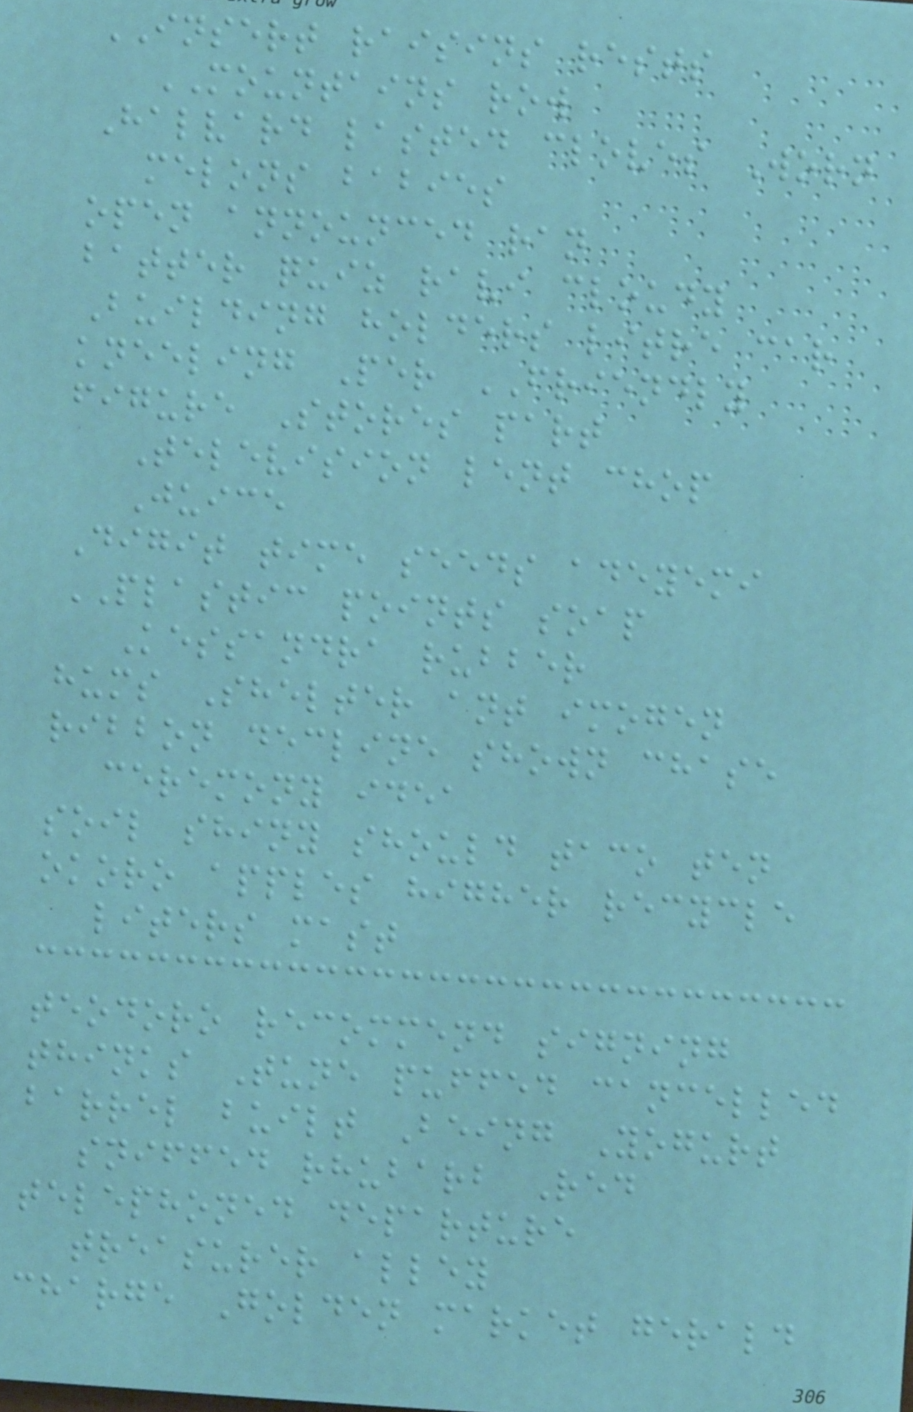INSERT raisins rests
MOUNTAINS row
Halvard lasted cloves Worn
melons babies
open announced ran
batter quiz ravi cloudy
Building holders litre car
kneeling Per FRIENDLY
figure Stores part
Television lent chop
Juice
Digit time seeds adeyemi
PLASTIC points soap
Kessandra rubber
hums Shelter ant imogen
ribbon decline shown chase
ceremony idea
soil shiny should taco ten
okoro apples higher recycle
liters mast
teodoro recommend signing
thinks Tune puffed cancelled
barrel built Being Yogurt
sniffed rhubarb Red
telephoned departure
treasurer alley
charge Golden market gerald
